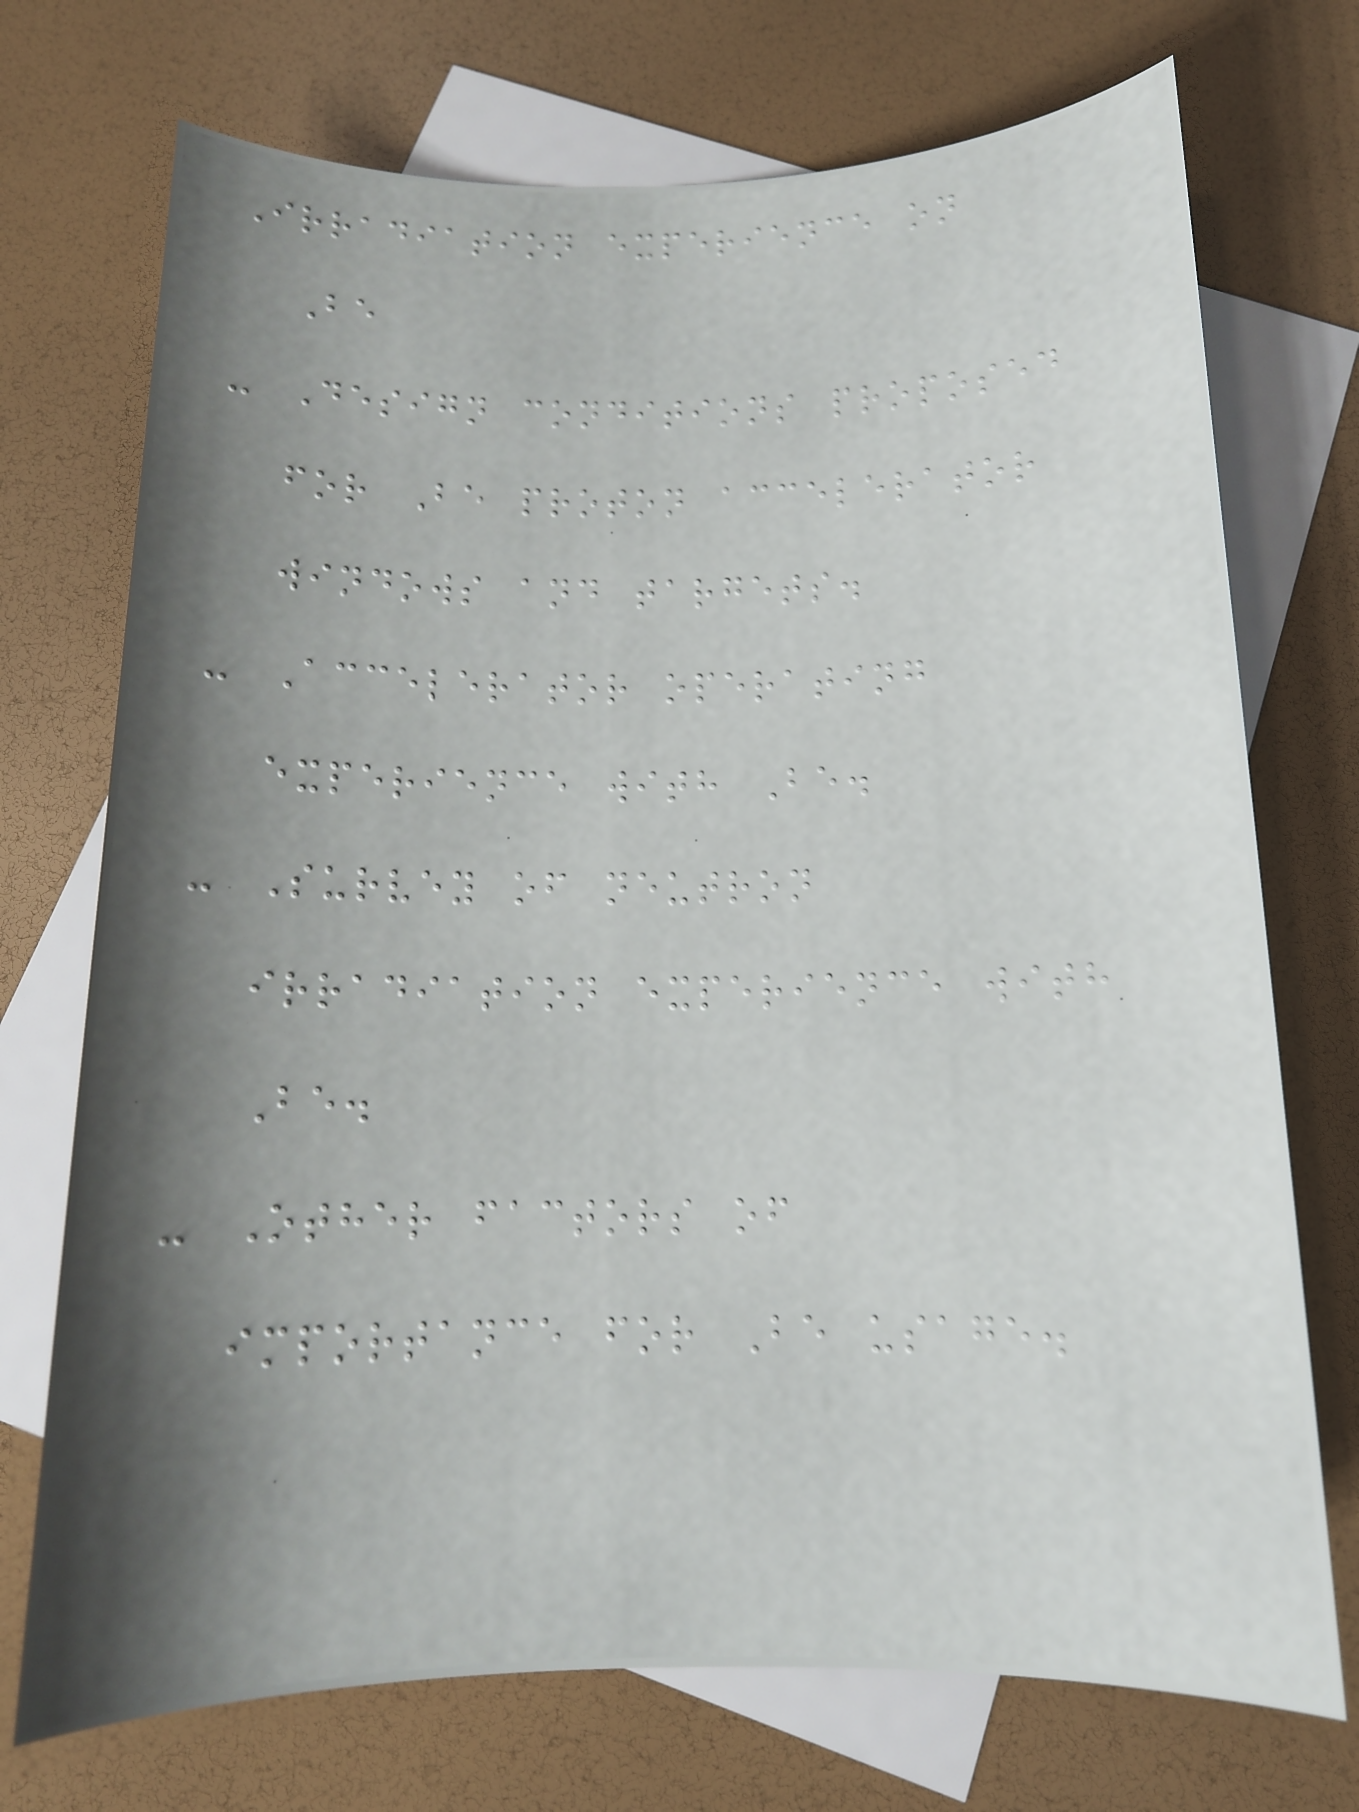Irradiation experience on
Be
- Design conditions proposed
for Be proton accelerator
windows and targets.
- Accelerator operating
experience with Be.
- Survey of neutron
irradiation experience with
Be.
- Other factors of
importance for Be usage.
